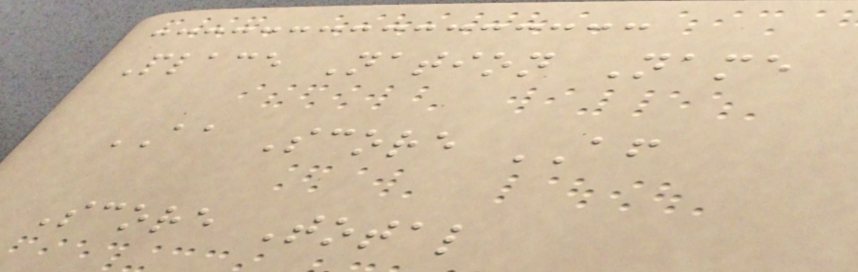Place Nation Name
AA Score AF
Score Total
